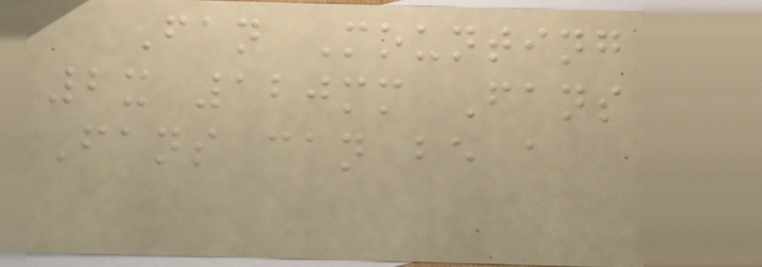Fan Mounting
2x 120mm Fans
Fans can be a
